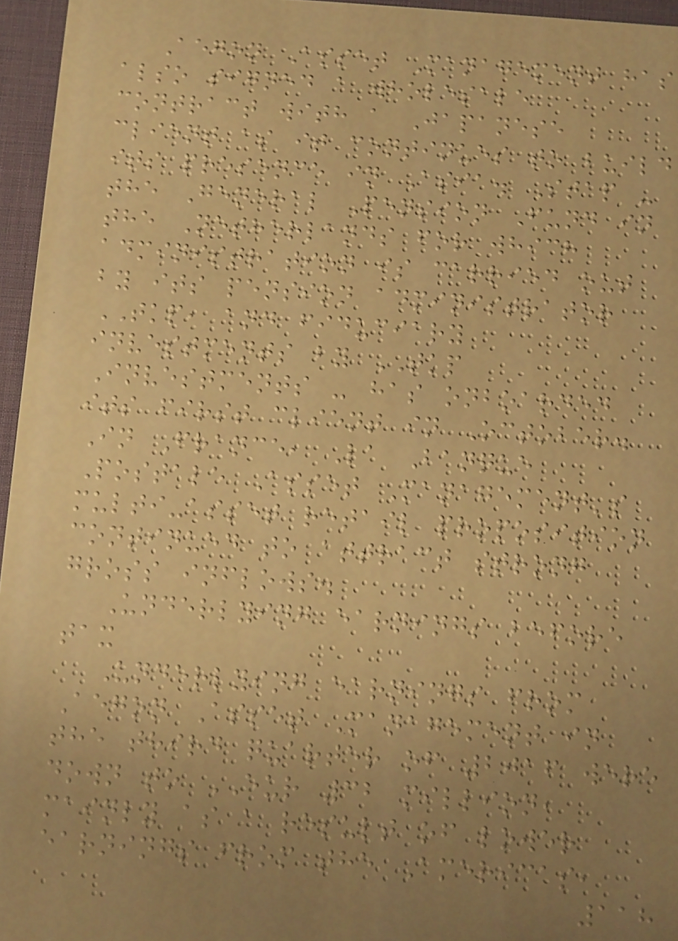Aegon Asset Management has
also signed a wholesale
contract with a Japanese
client as it continues to build
its presence in Asia. Stap -
the General Pension Fund in
the Netherlands for which
administration is carried out
by its pension administrator
TKP, and fiduciary
investments by TKP
Investments - has onboarded
its first client in October.
In France, La Banque
Postale Asset Management's
multi-asset retail proposition
continued to attract strong
gross inflows.
Underlying earnings before
tax
Underlying earnings from
Aegon Asset Management in
the third quarter of 2016 were
down to EUR 32 million,
mainly as a result of lower
earnings from the Americas,
118
